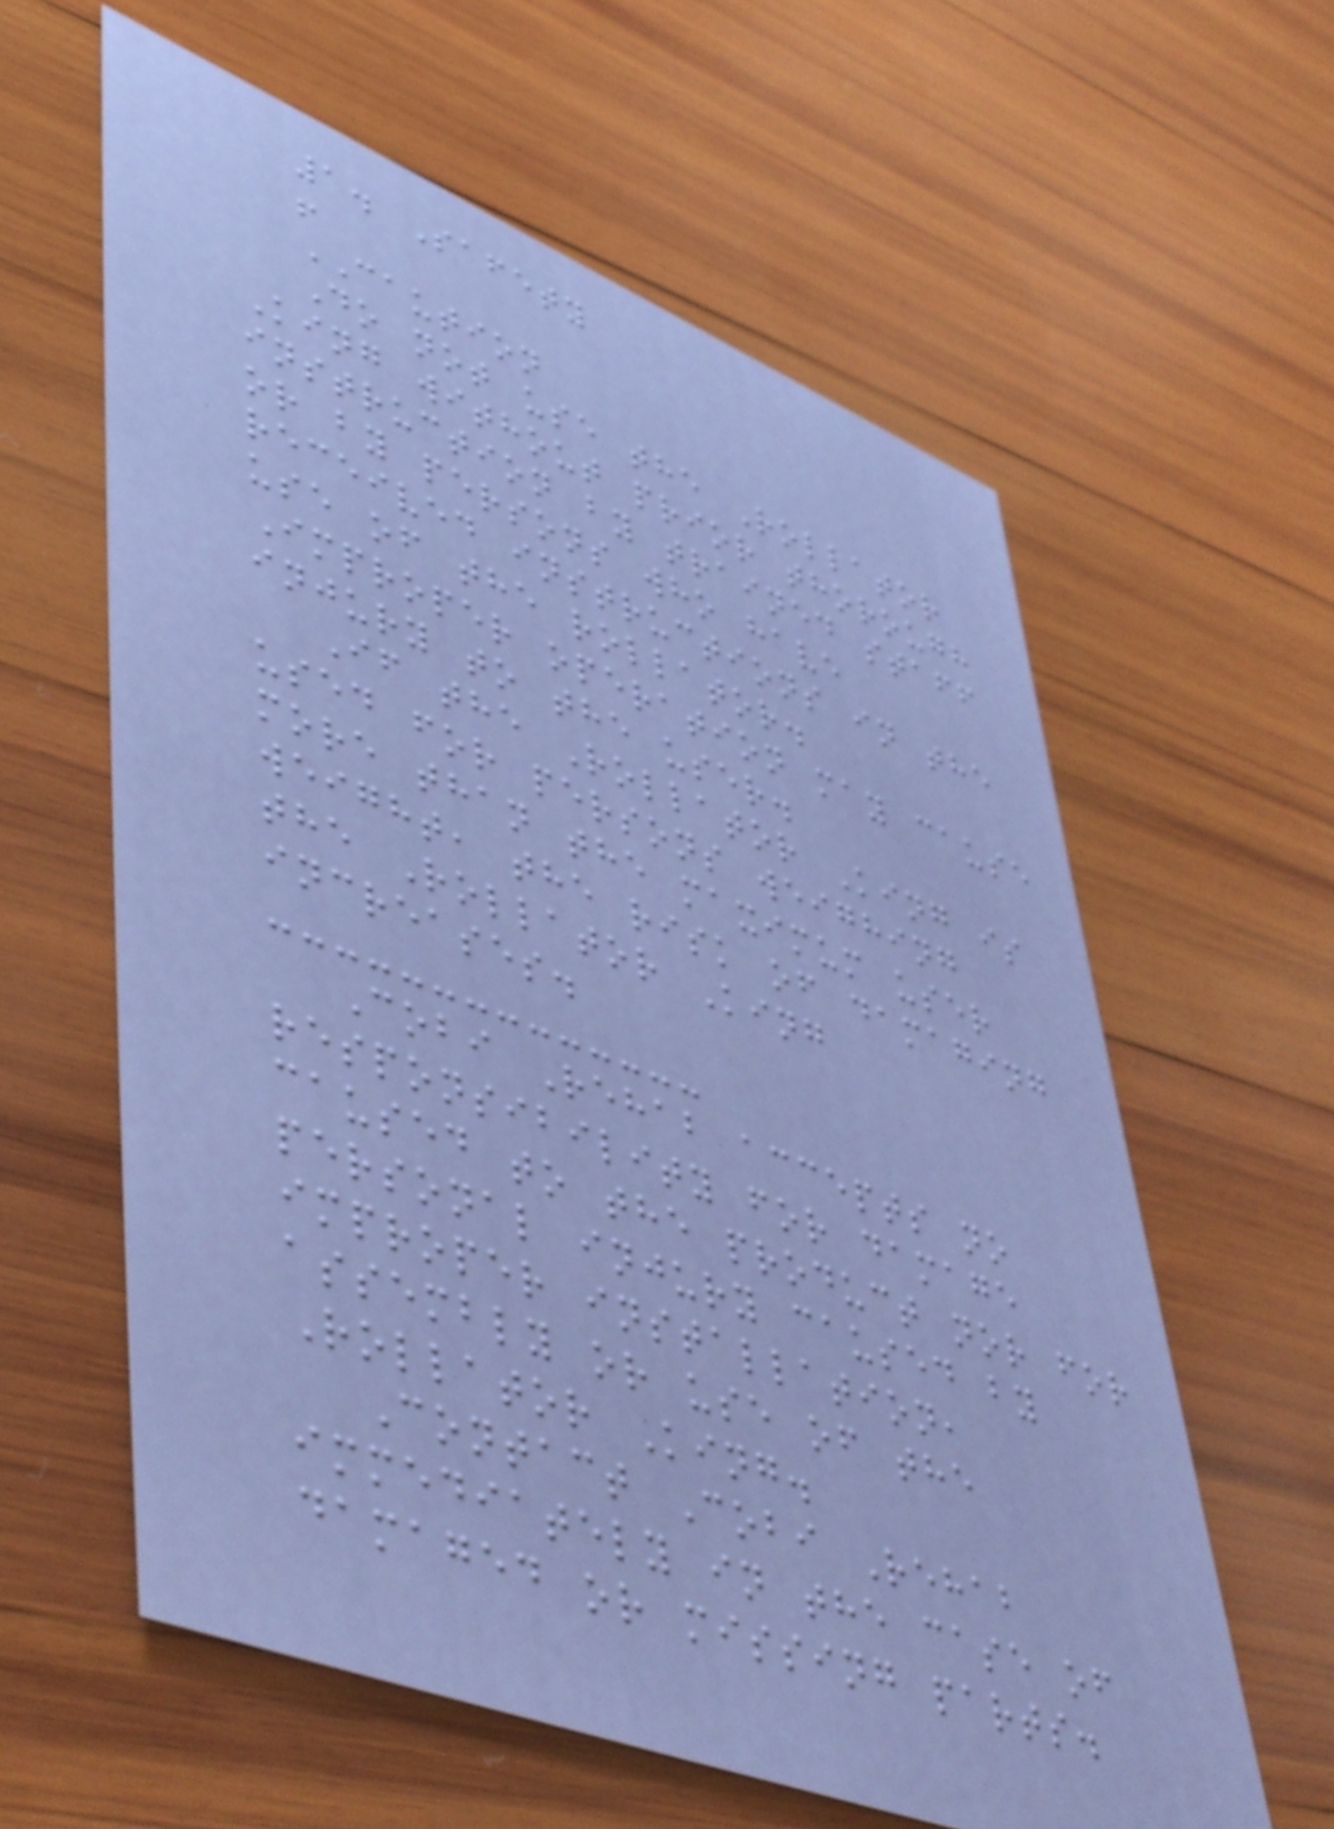1. Safety
!
CAUTION
Do not use the Rollator
King without prior thorough
instruction by trained staff
or by persons who have
received instructions in the
use of the rollator.
Improper operation may cause
injury to the user.
If the Rollator King is
used for persons weighing
more than the maximum user
weight, the risk of damaging
the Rollator King
increases.
Cobi Rehab accepts no
responsibility for damage
caused to the product nor for
personal injury caused by
improper installation,
assembly or use of the
Rollator King.
Contact Cobi Rehab
immediately in the case of
damaged or missing parts.
